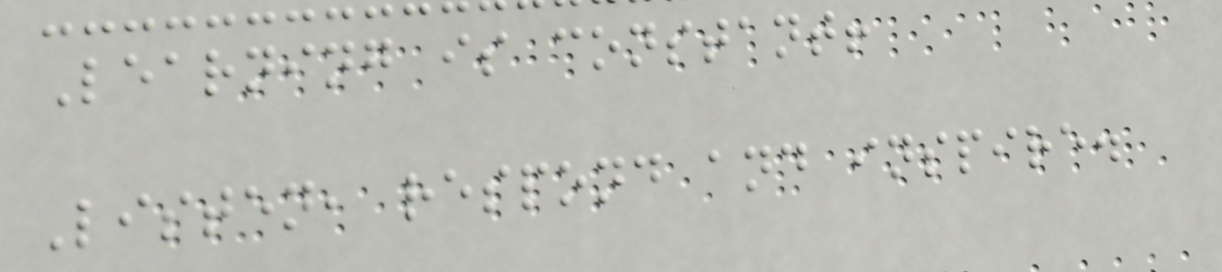Learning is constant!
Listen, respond and inspire.
